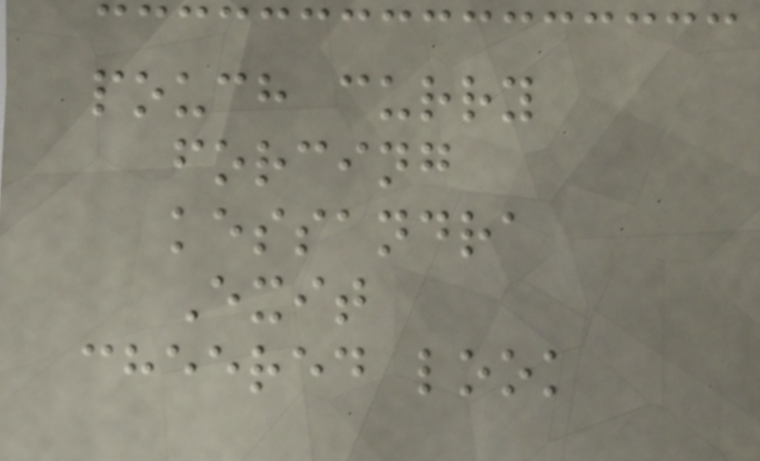pouch curry
forcing
kessandra
Exit
cheered look
